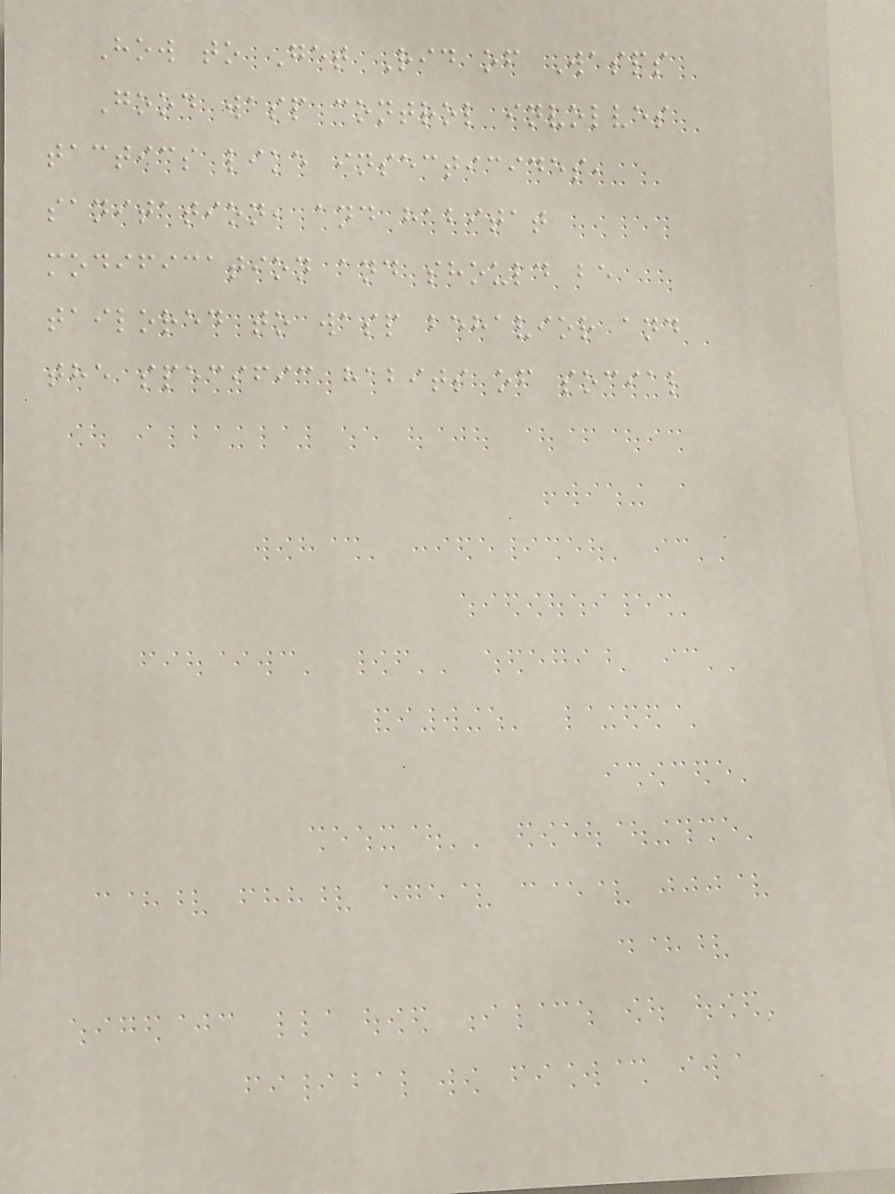How to Get Rid of Wasps
Good wasp control involves
tactics like insecticides,
sanitation, and habitat
modification and should be
tailored to wasp behavior and
the specific habits of social
